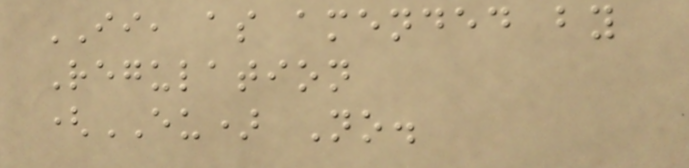II, as amended by
Regulation
(EU) No.
